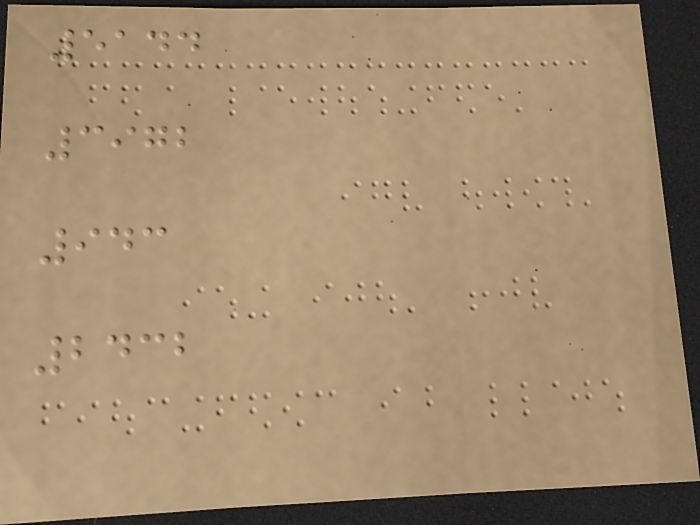5144
3972
943
2432
